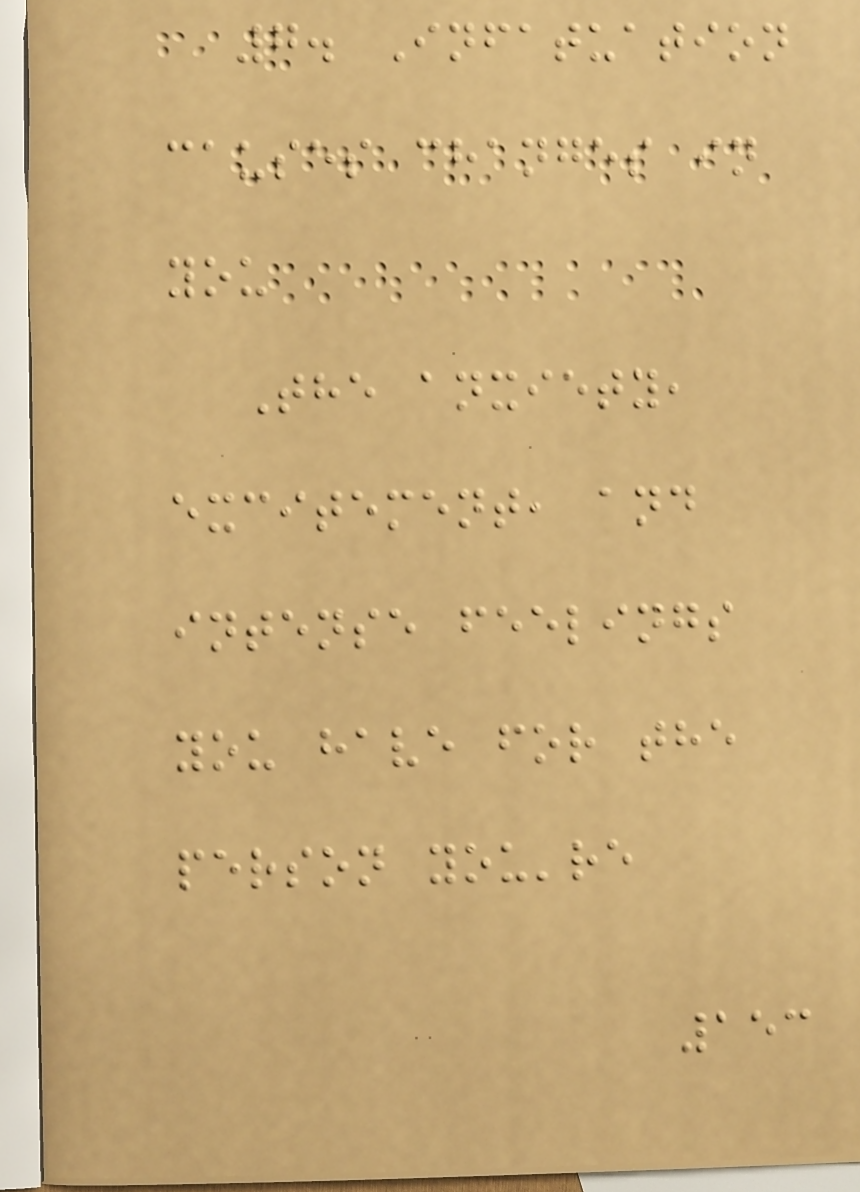7. Infatuation
causes changes in
you
The anxiety,
excitement, and
intense feelings
you have for the
person you're
153
